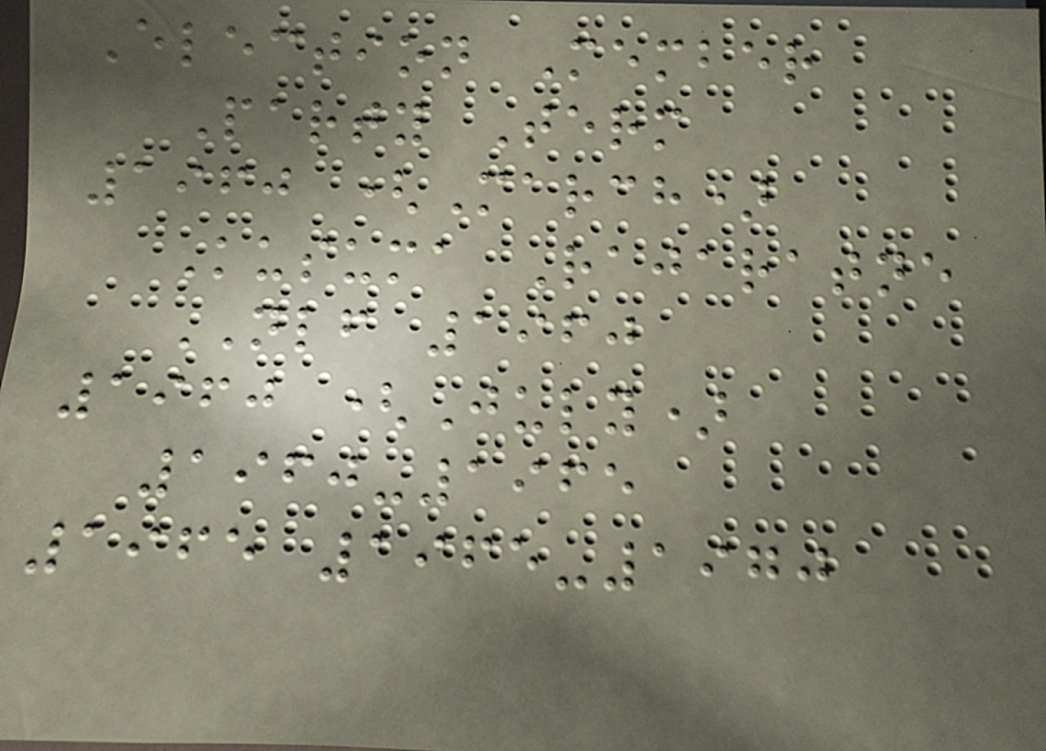Election Member
Party Term
1960 (March)
Kusuma Rajaratne
NLF 1960
1960 (July)
1960-1965
1965 1965-1970
